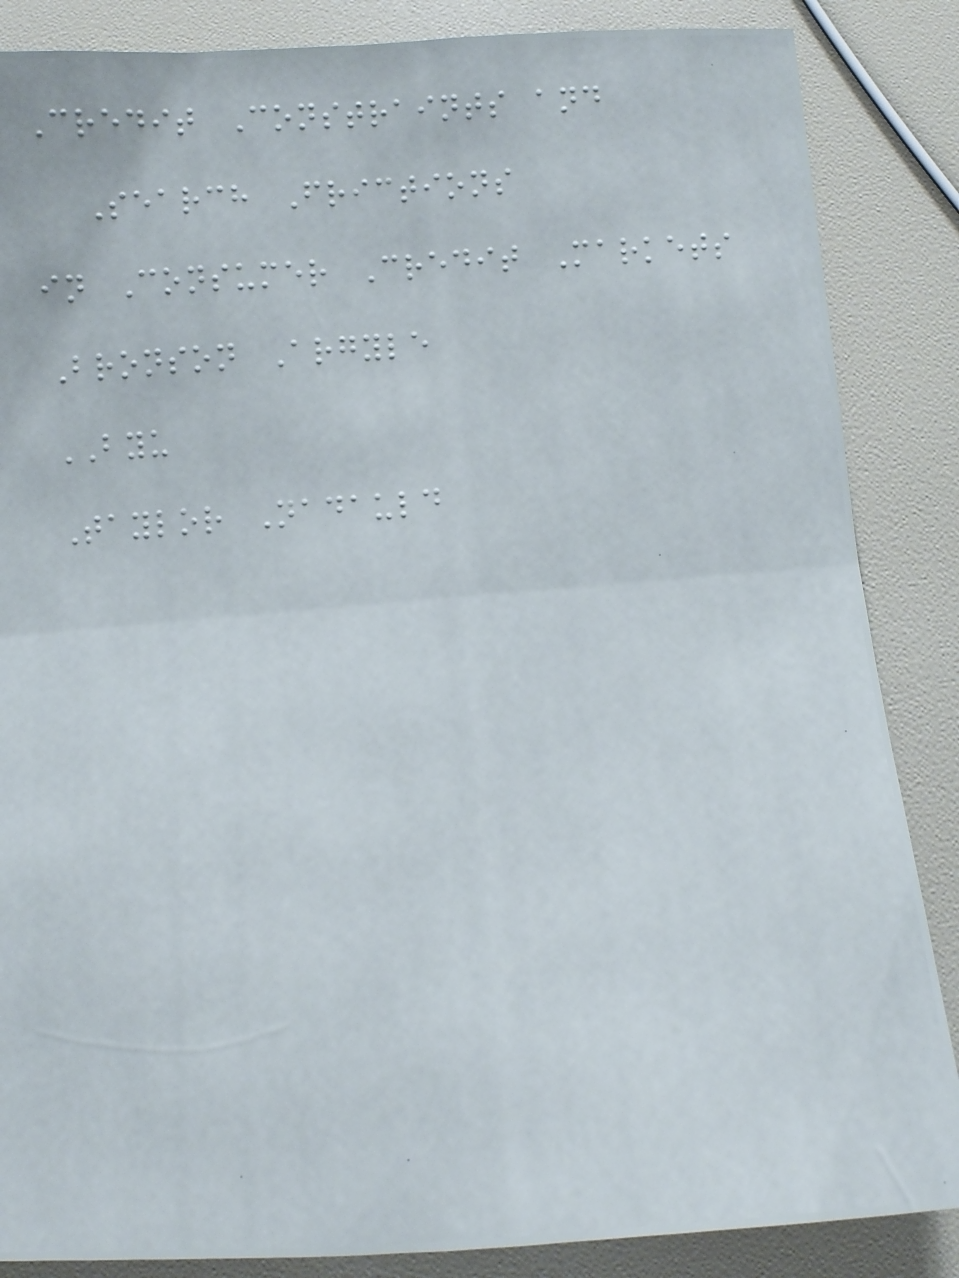Credit Constraints and
Search Frictions
in Consumer Credit Markets
Bronson Argyle
BYU
Taylor Nadauld
